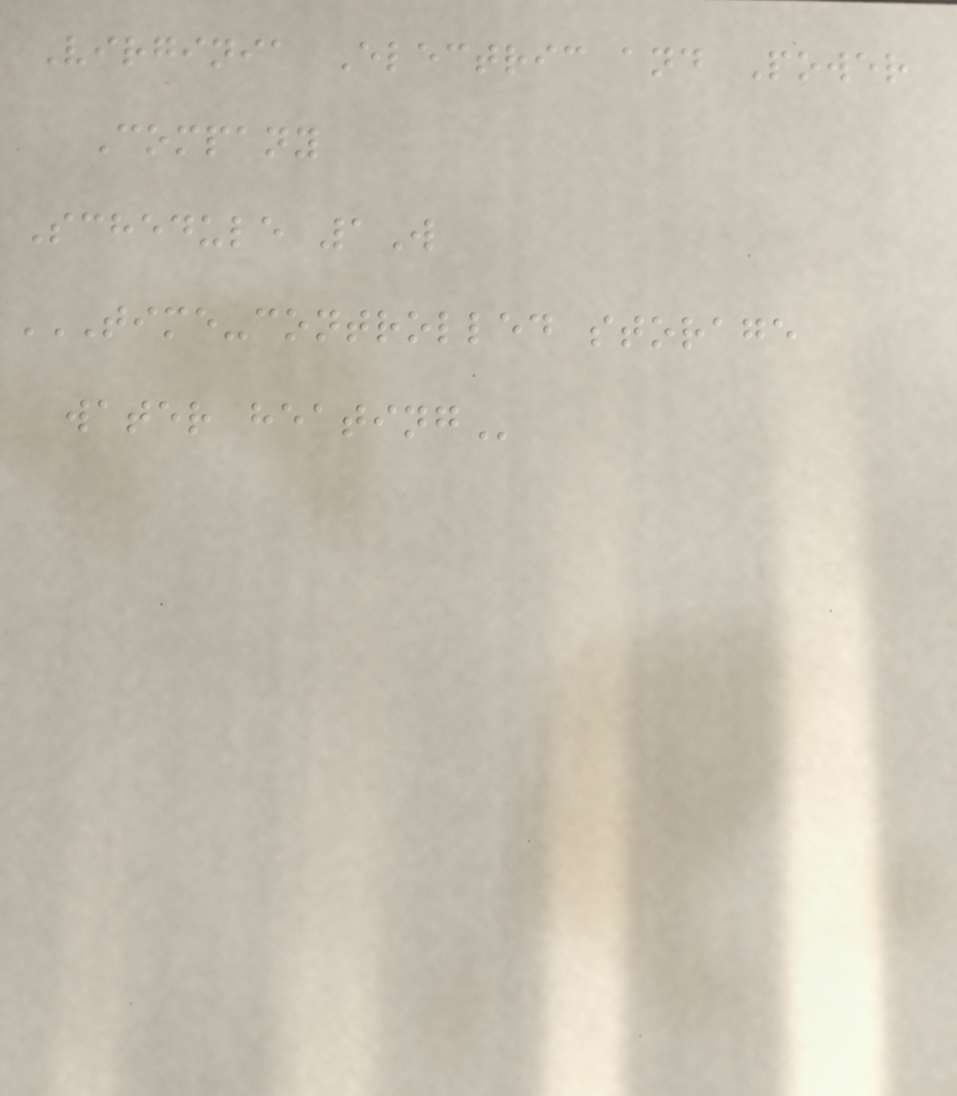Virginia Electric and Power
Company
Schedule 1W
TIME-CONTROLLED STORAGE
WATER HEATING
